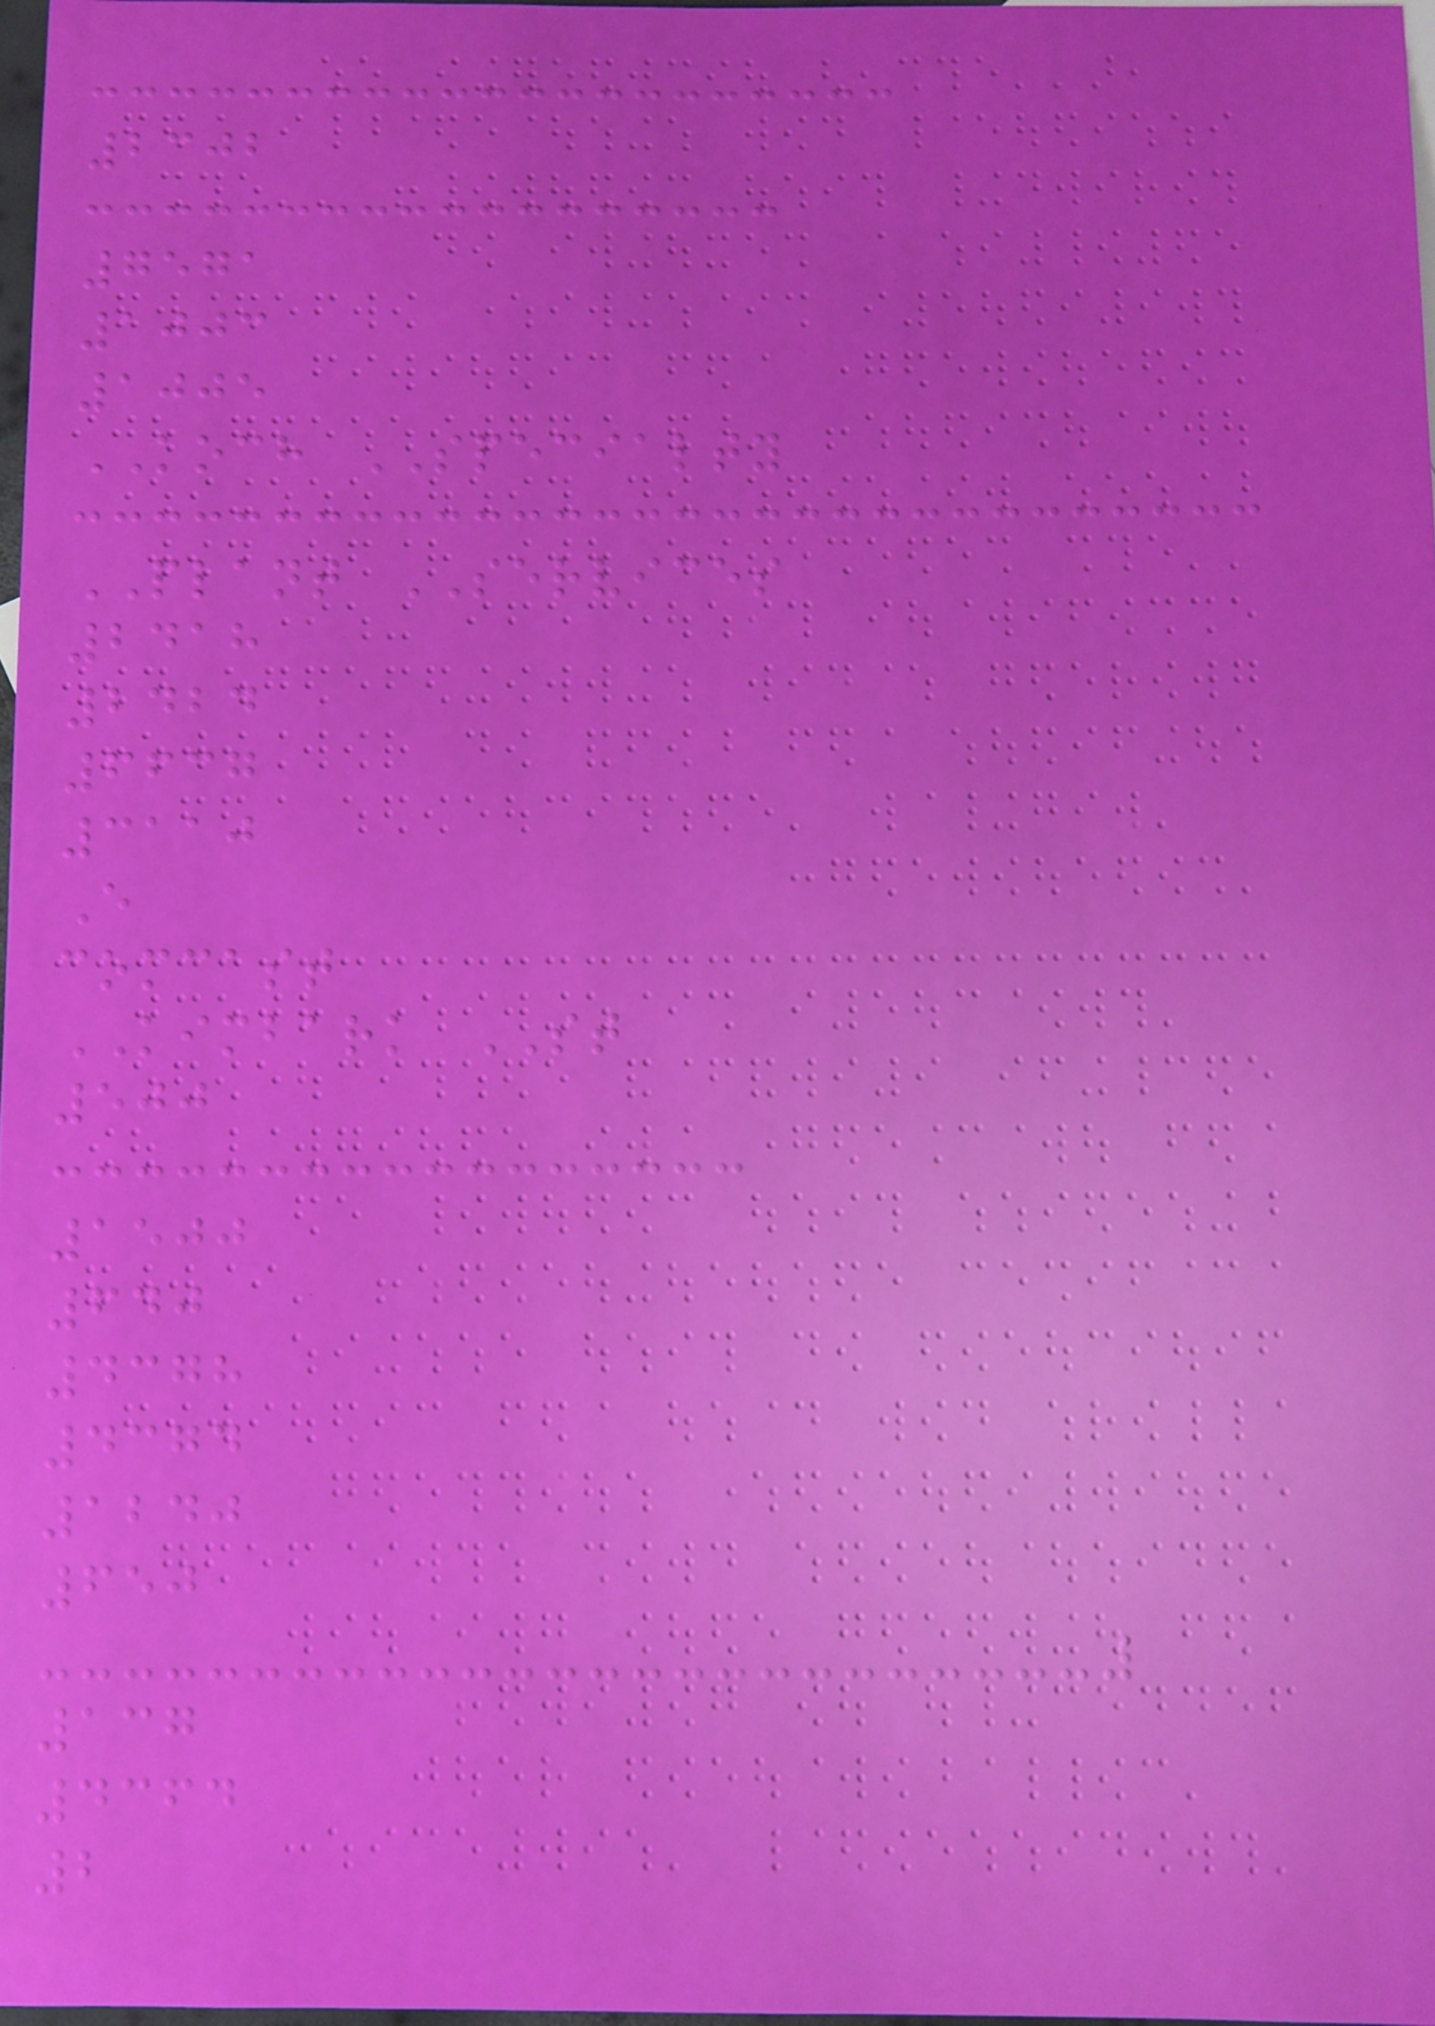2302
7571
1003
1005
KOCH SPECIALTY
PLANT SERVICES
2418
2424
6637
3110
E
comcast
KIMBARK ST
500
1500
640
4378
4374
1240
650
137
4364
2
